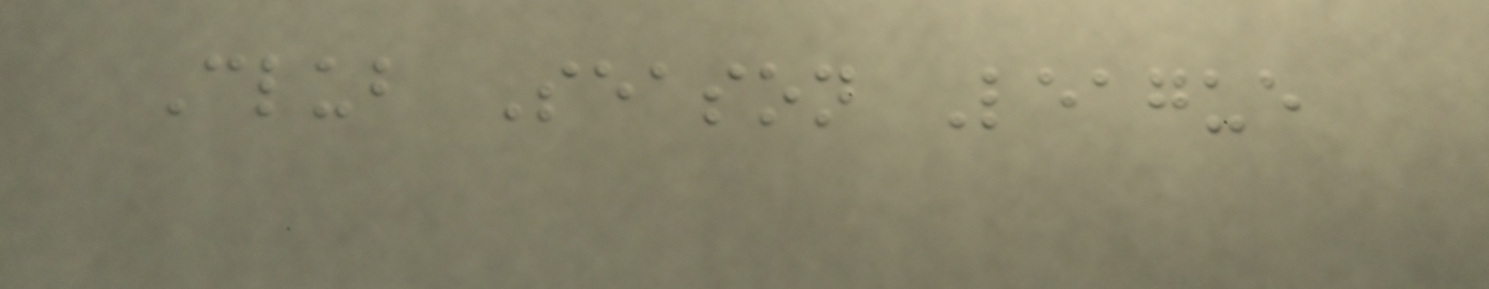Club Season League
